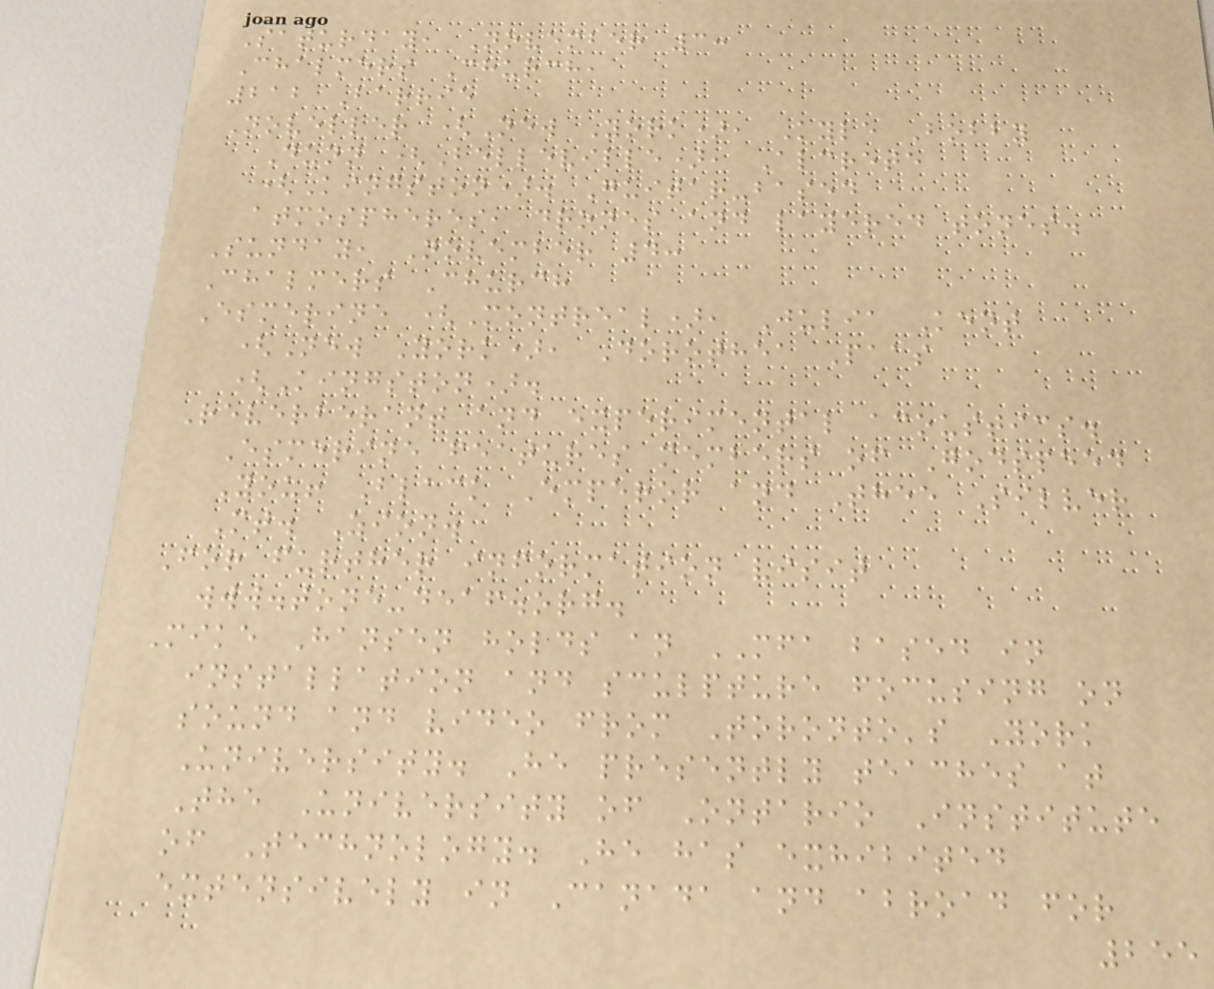Saturday, November 3:
Chalmers Church,
212 Barrie
Noveller (New York), Kyle Bobby
Dunn (Belleville), Alcrete
(Kingston). Guitar-based
atmospheres, drones and layered tones.
Sunday, November 4:
Chalmers Church
Esmerine (Montreal), Julia Kent
(New York), Dorothea Paas
(Kingston).
Reverberant and experimental acoustics.
Esmerine features members of Godspeed
You! Black Emperor and Thee Silver
Mt. Zion.
For further information visit
www.tone-deaf.org.
Mike Hansen holds an MFA based in
installation and sculpture focusing on
sound and video from Toronto's York
University. He presently teaches at
The University of Ontario Institute
of Technology. He has exhibited
extensively in Canada and abroad for
255
